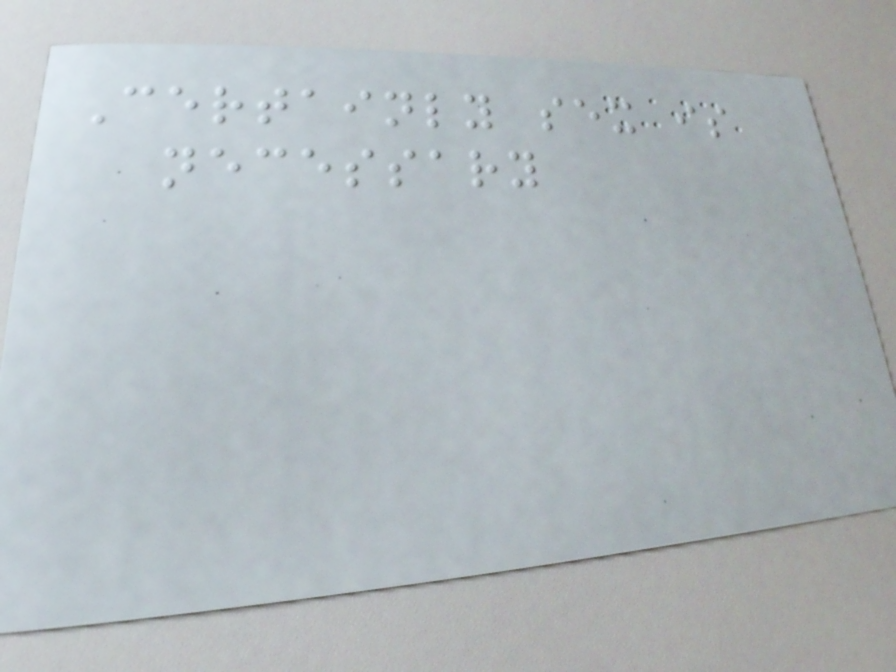Certainly sex is
necessary
